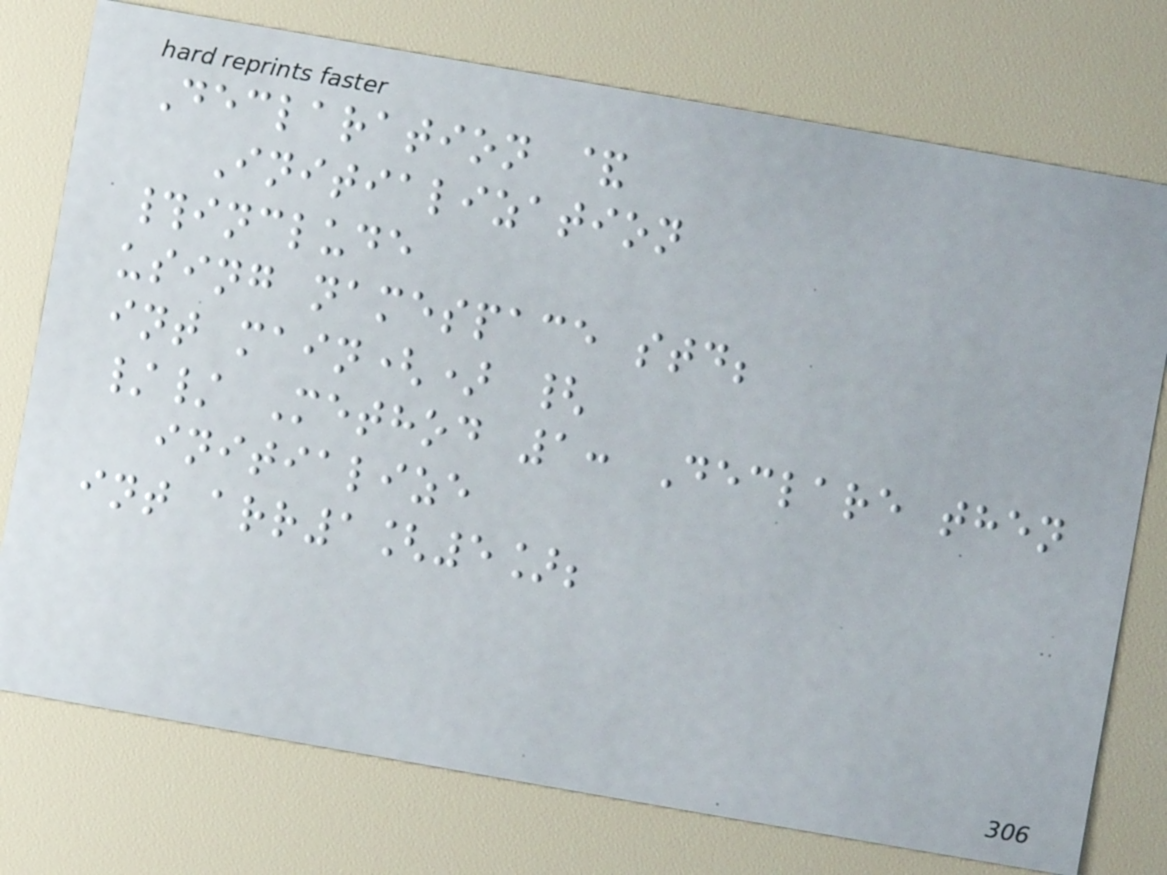Declaration &
Initialization
#include
using namespace std;
int main() {
// Method 1: Declare then
initialize
int arr1[5];
